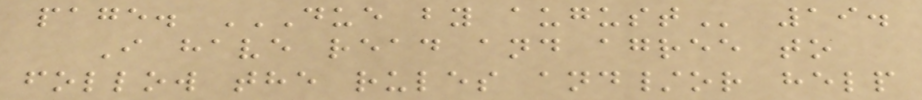page. DUE BY AUGUST 19.
I have read and agree to
follow the rules and/or help
